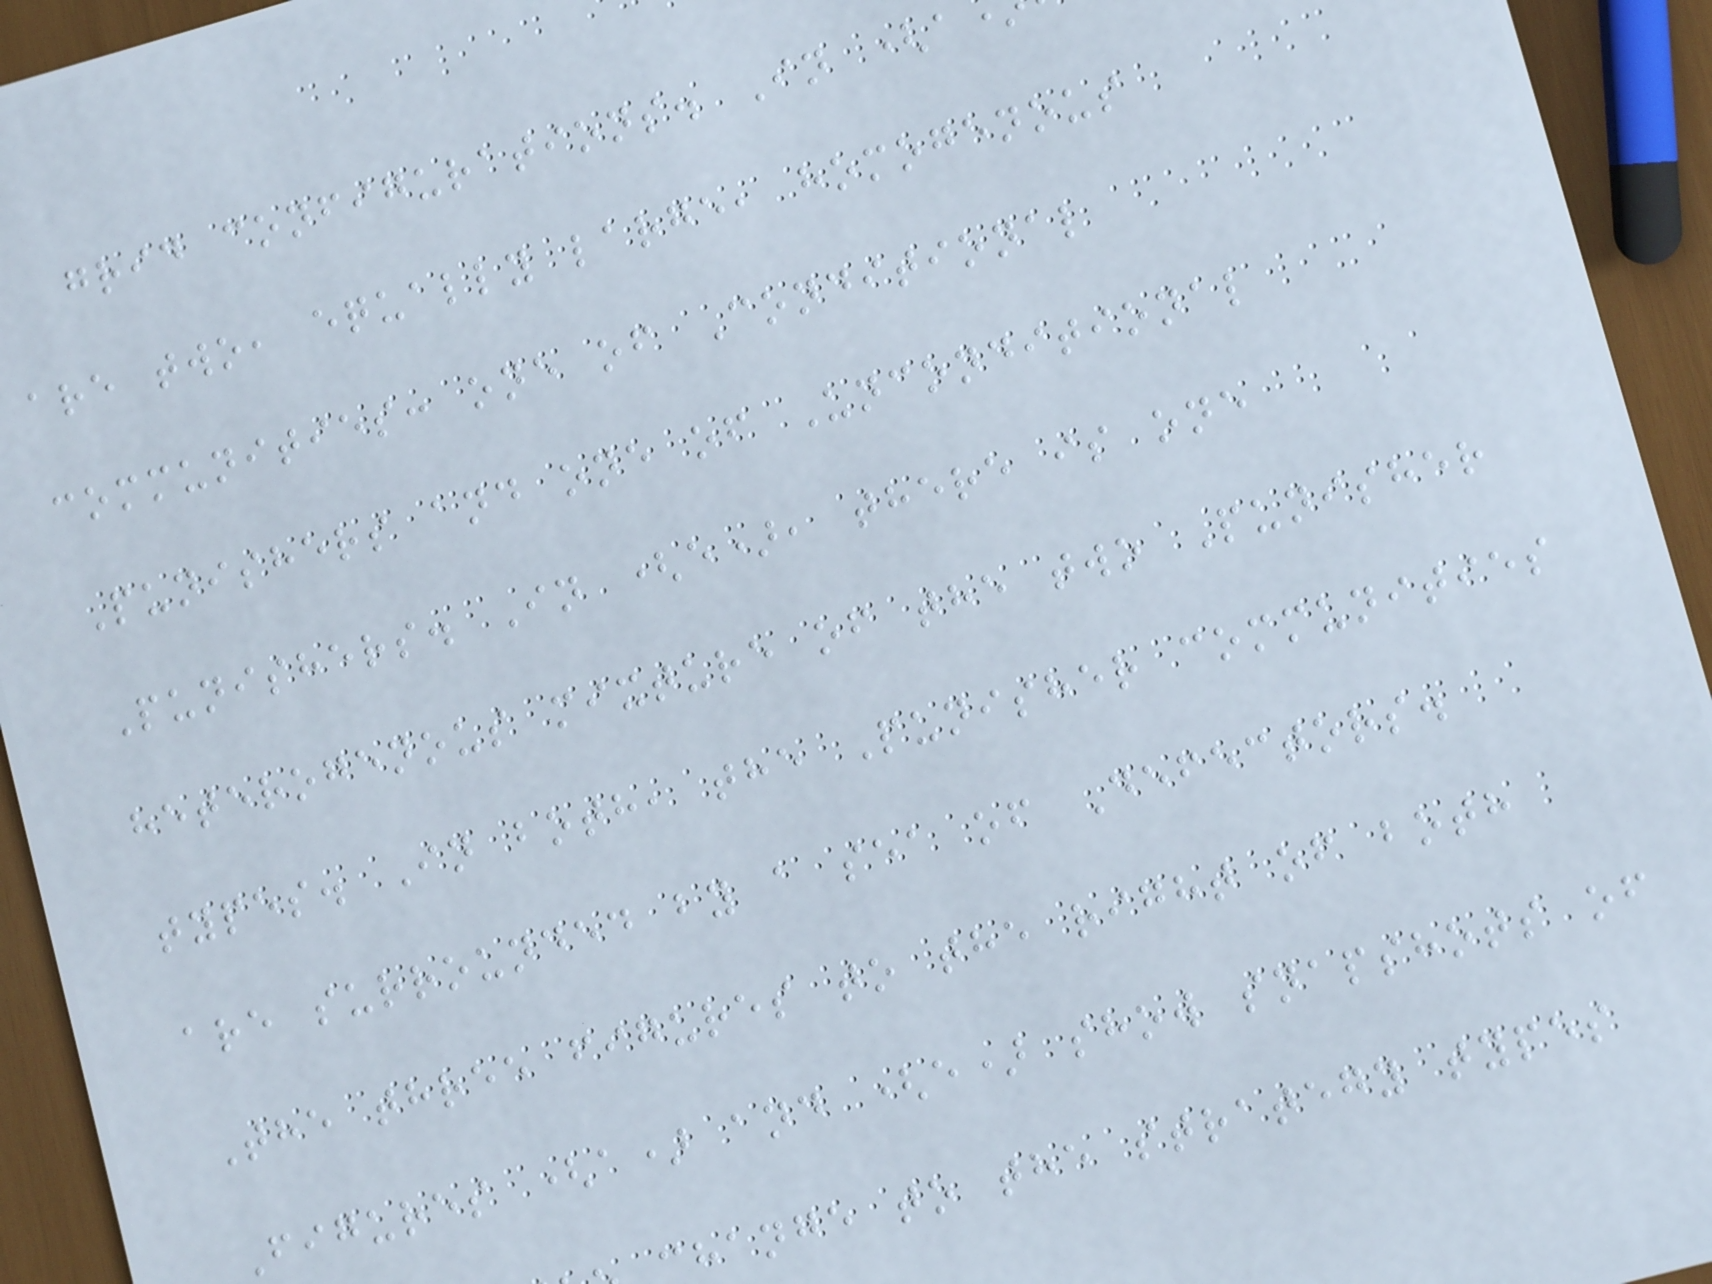grid configurations. In (a
are two, equally large, homogenous
communities: one of Conditional
Punishers and one of Unconditional
Punishers. In (e), there is one
heterogenous mixture of the two Punisher
types. In both, the Punisher communities
are surrounded by a sea of Defectors.
The three figures to the right of both
Figures (a) and (e) show snapshots of
hange to the strategy types
